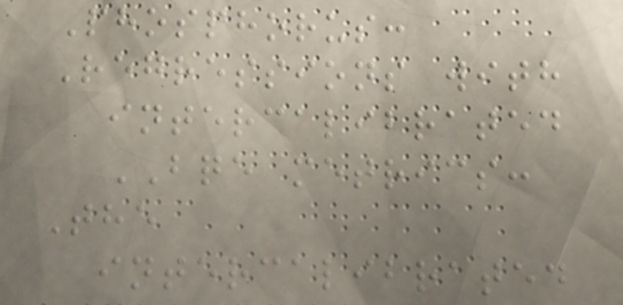Phosphorus:
Regressions with
intercalibrated
BQE metrics:
The
intercalibrated
